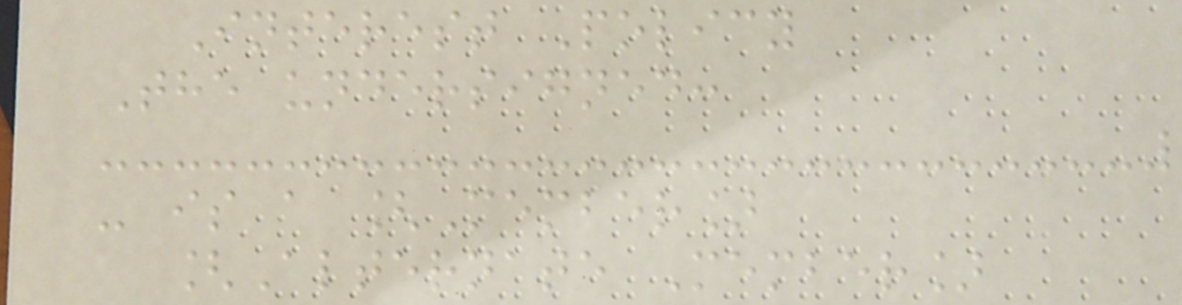Interest Policy
The undersigned:
- is a [Member]
[Alternate Member]
